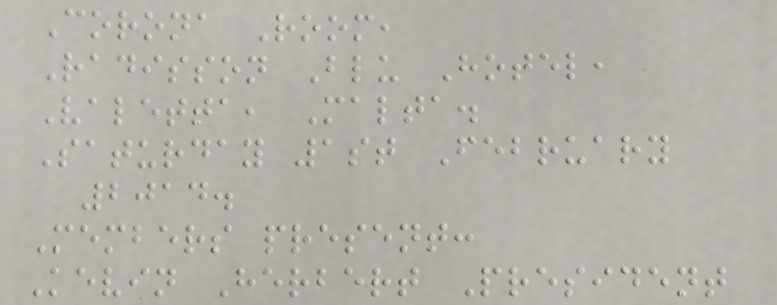Corona Room,
Radisson Blu Hotel,
Valetta, Malta.
Saturday 1st February
2014.
Members present:
Kevin Herbert President
